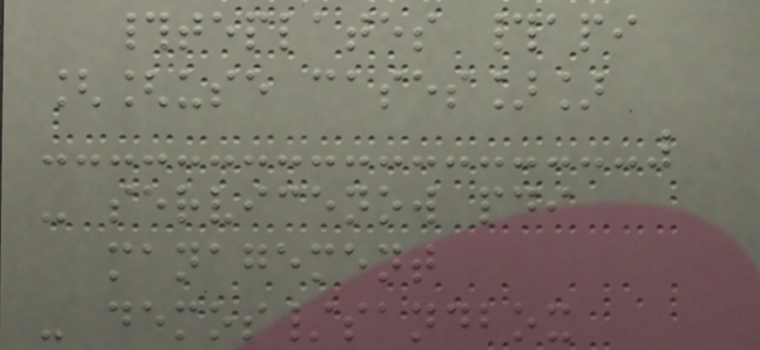#teplates #api
[[use cases]]
- servicenow pdi
management
- demos/sandbox
